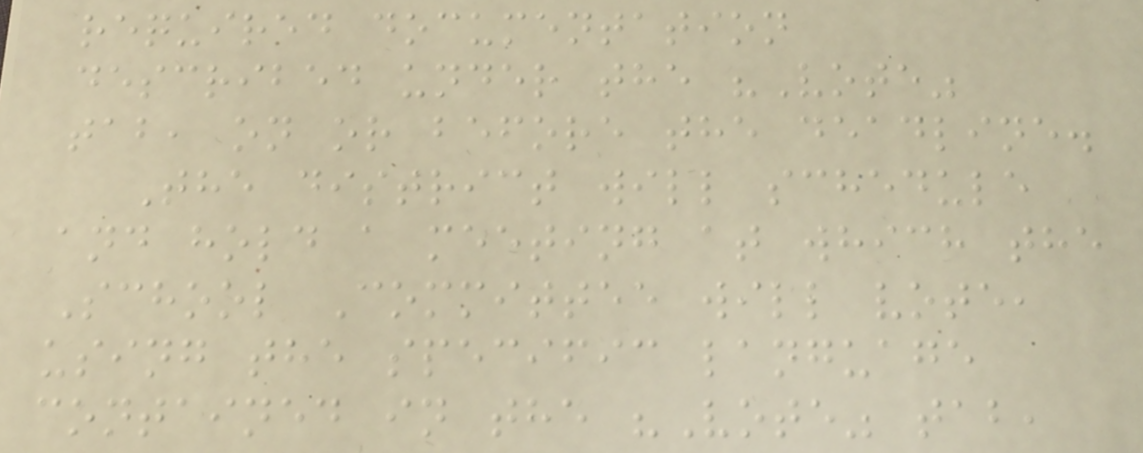required documentation
described under the "Vote"
tab, on or before the deadline.
The district will schedule
and hold a meeting at which the
School Committee will vote,
using the specific language
contained in the "Vote" tab,
